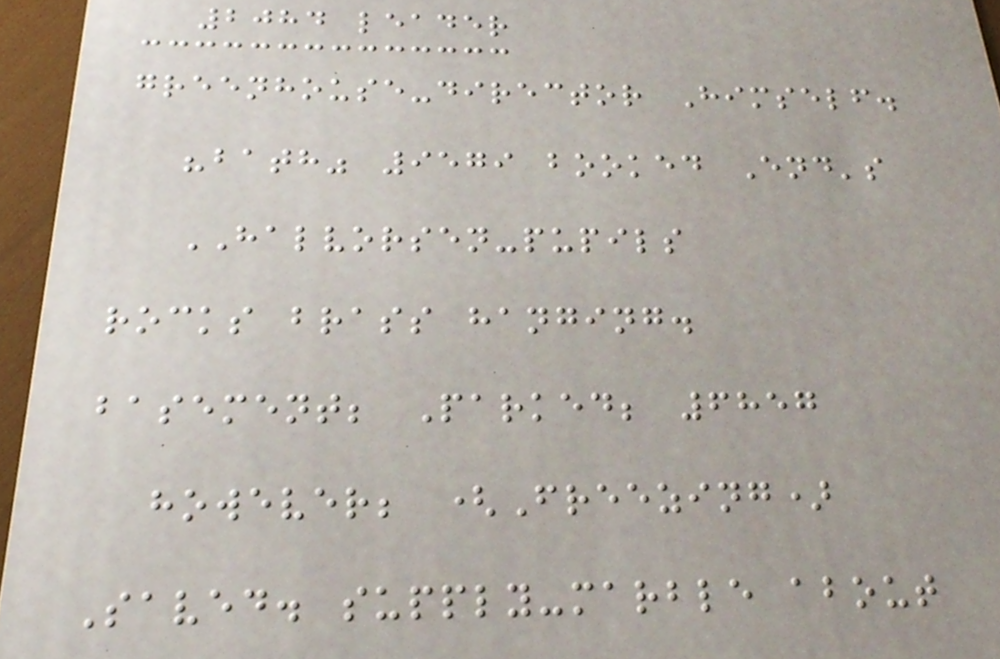2084 leader
greenhouse-director Himself.
"bath" 9579 booked End's
HALVORSEN-pupils
rocks brass hanging.
basement; Parked; 6857
however; (Freezing)
Saved. supply-marble about
